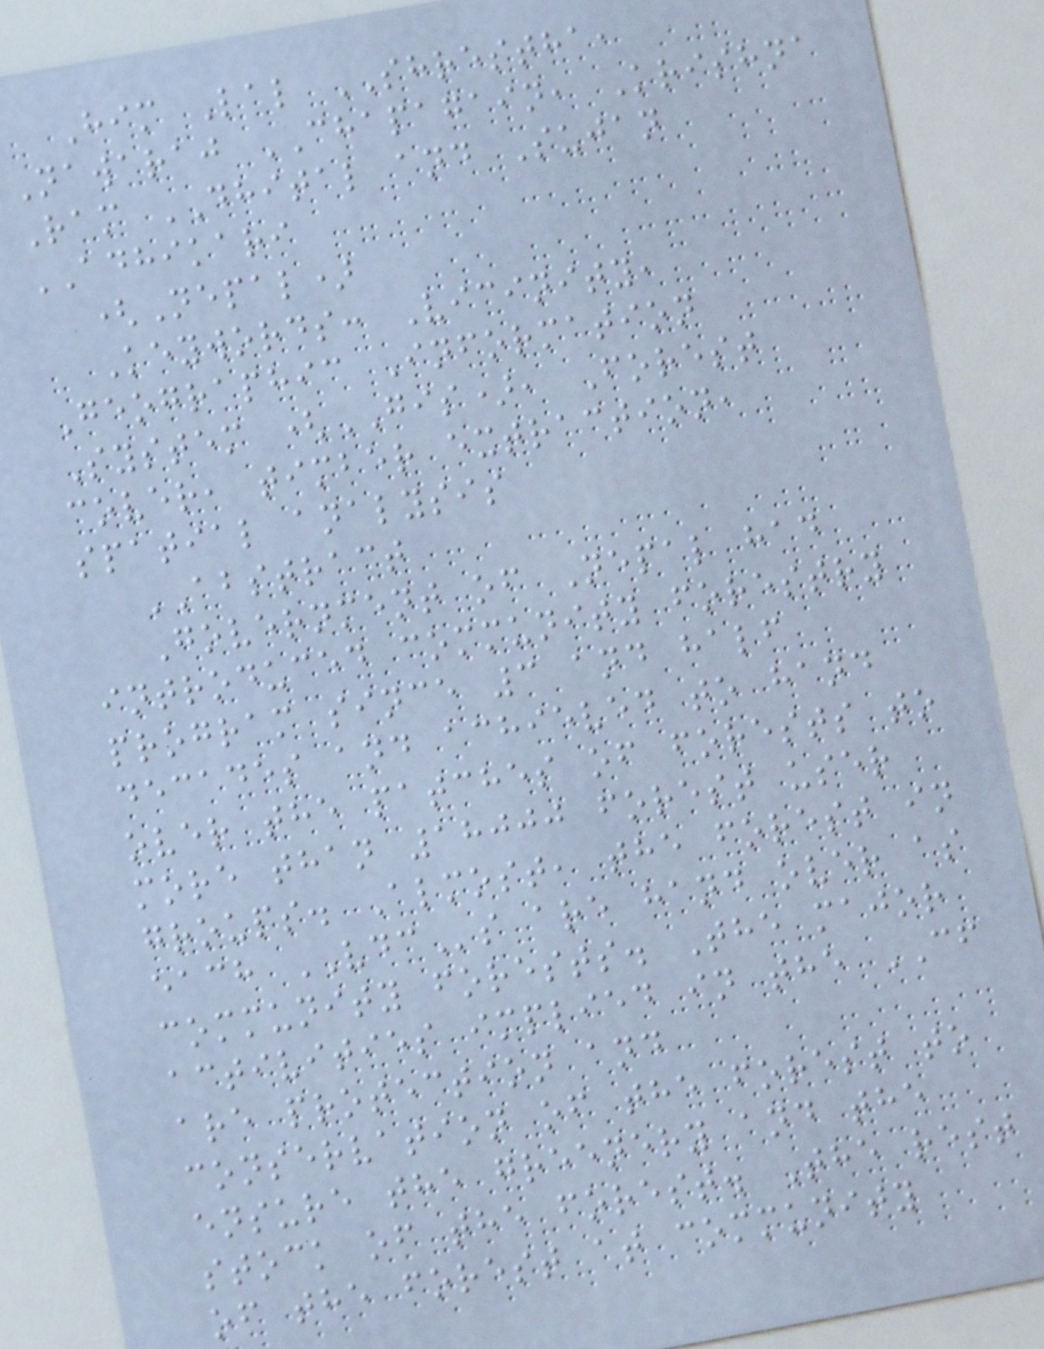Him Lal SHRESTHA,
Nawaraj CHAPAGAIN, Krishna
Ram DHITAL and Sujan
ADHIKARI
(Nepal)
Keywords: Vicinity,
Geographic Information
System (GIS), Forest
cover, timber extraction,
spatial analysis
ABSTRACT
Government of Nepal had
introduced community forestry
program since 3 and half
decades and achieved to hand
over the patches of forests to
more than 18000 forest user
groups. Almost, the forest in
each VDCs are hand over as
community forests. The major
activities implied in the CF
are protection and
conservation of the forest to
ensure the greenery and the
stock of the forest. The rest
of the forest at community
